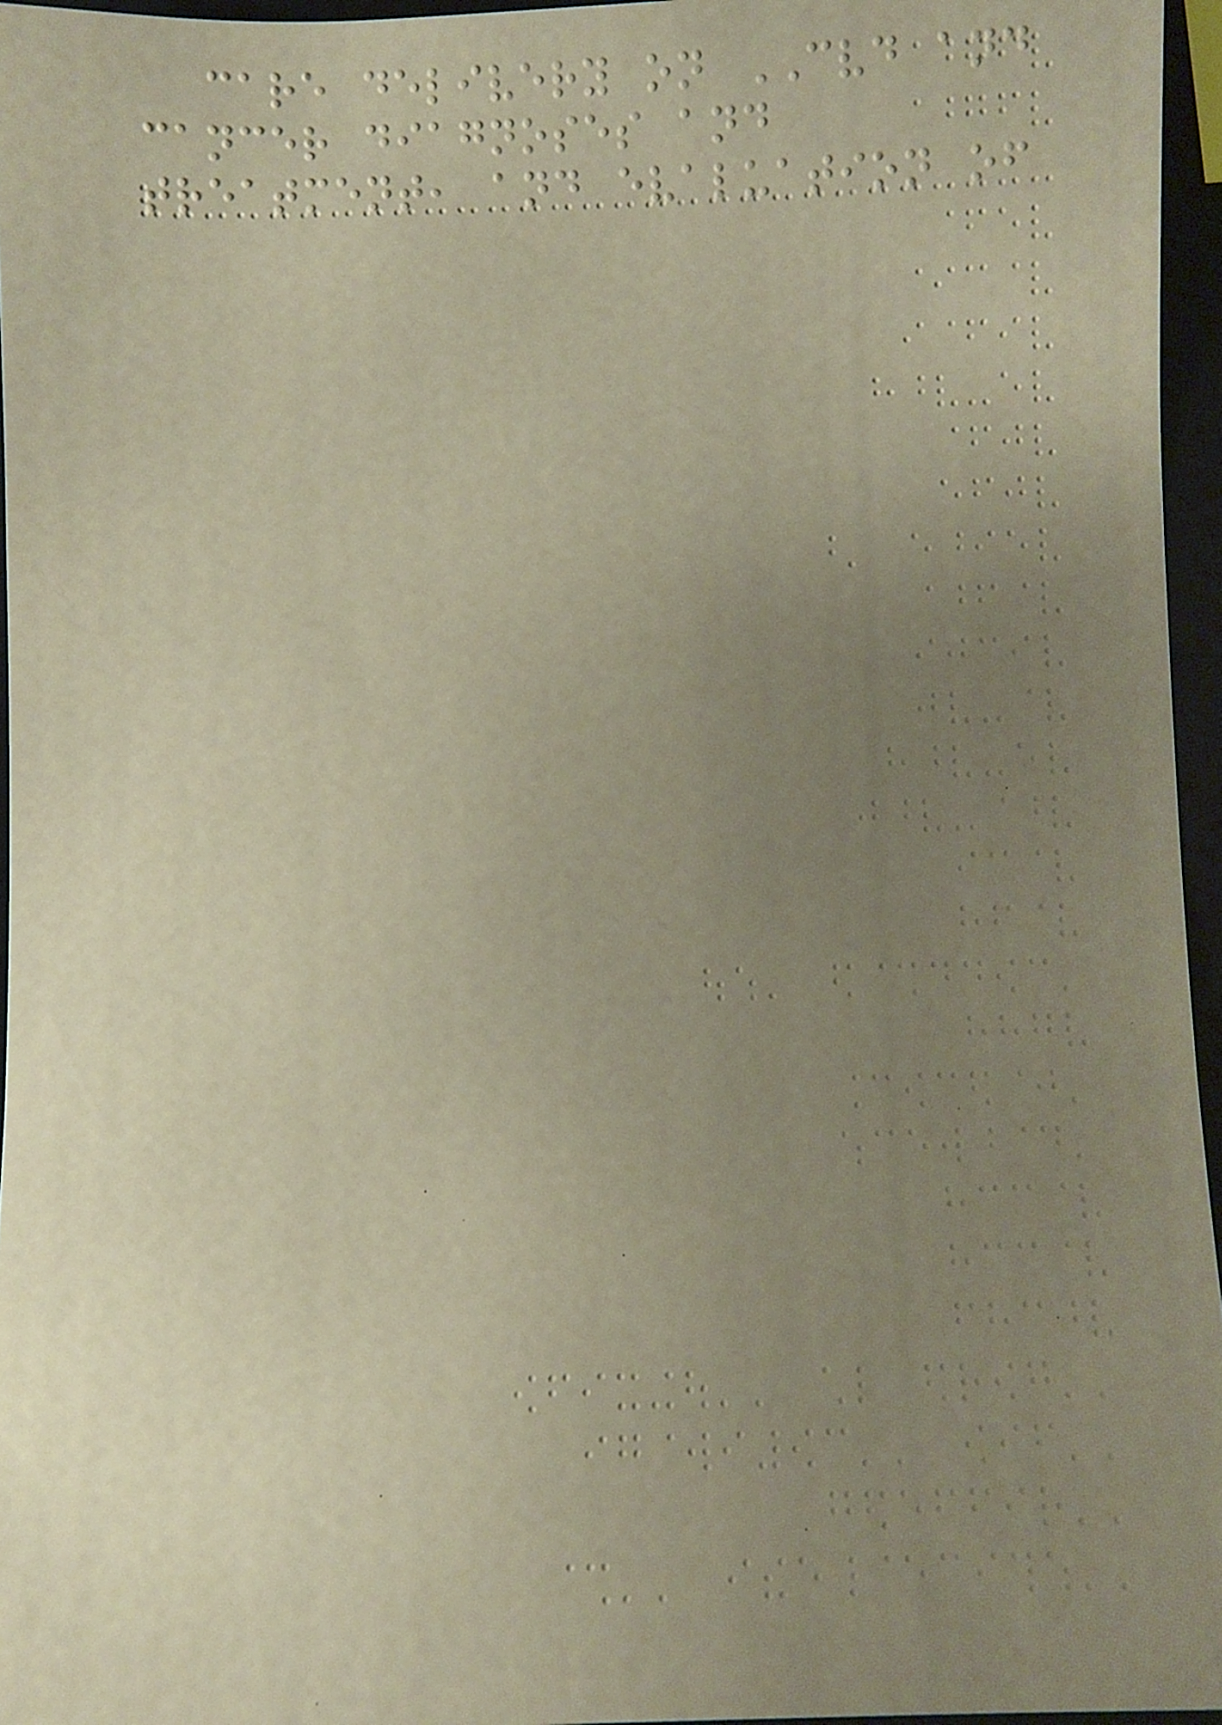care delivery on CVD and
cancer diagnoses and
treatment, and evaluation of
